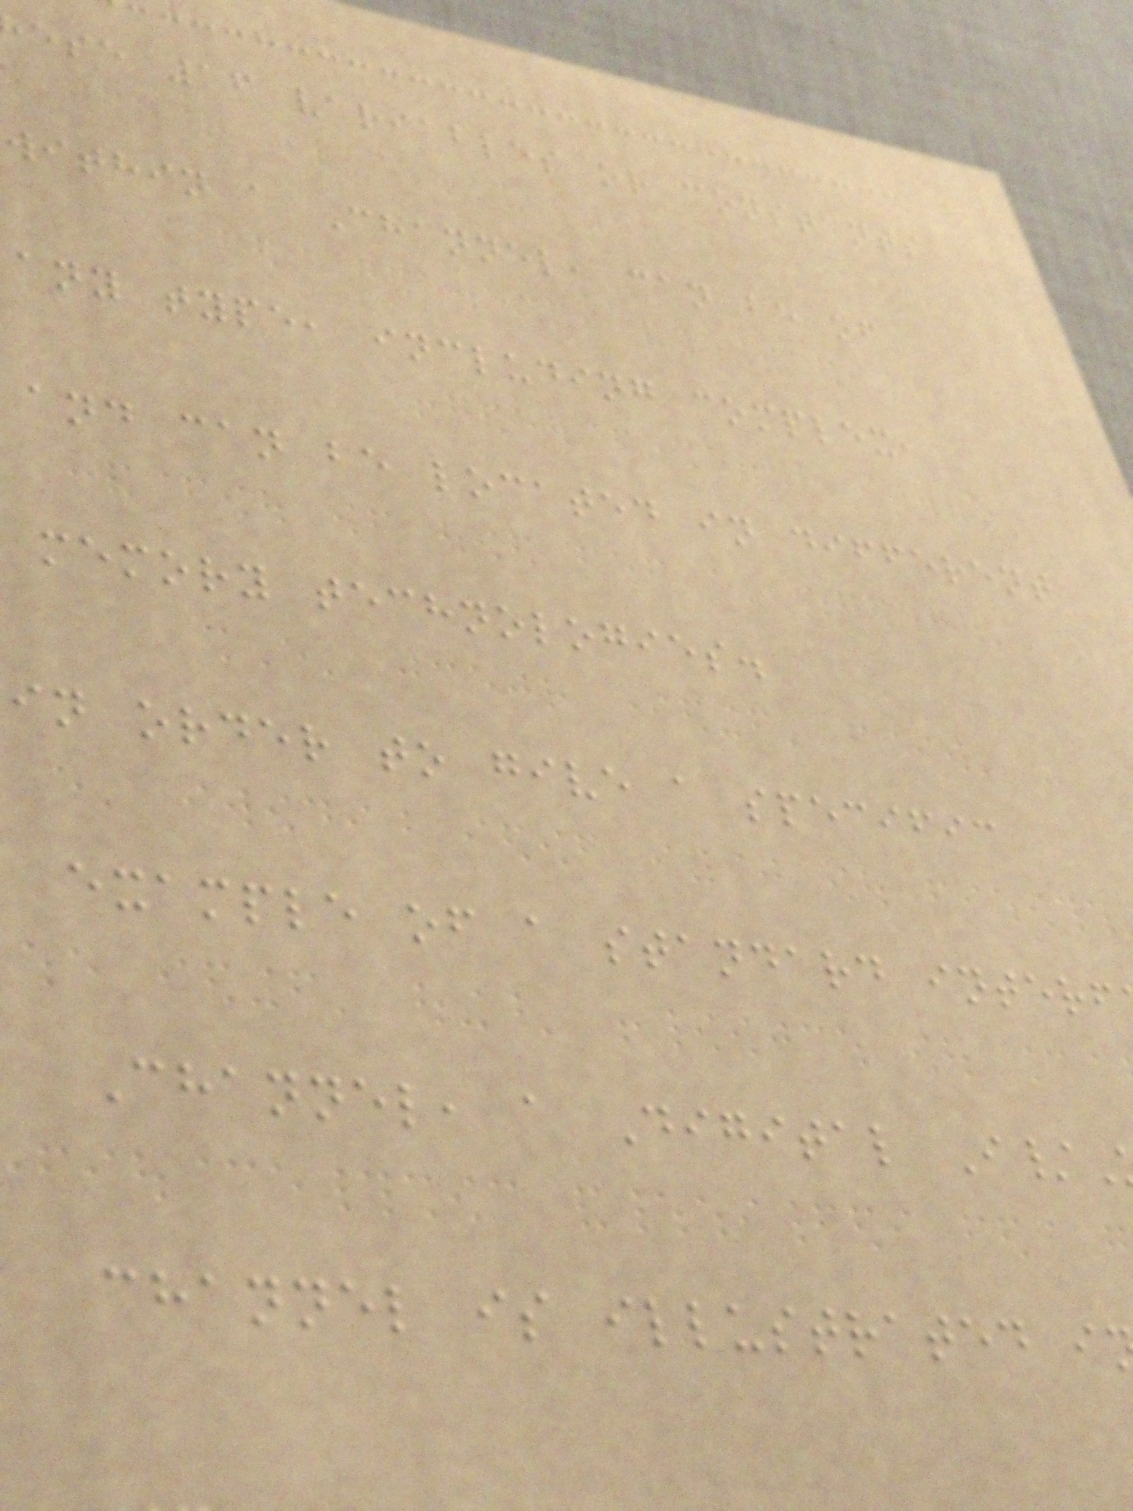ese 16 variables or constants
within a Channel, can be of
any type, including complex,
and can be located in different
memory technologies.
in order to give a specific
example of a standard interf
Channel, a Digital I/
channel is illustrated i
